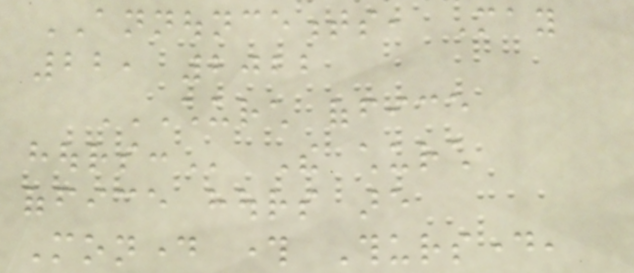ANNOUNCEMENTS, May
22, 2022
CHURCH OFFICE
HOURS: The church
office hours are
Monday through Thursday,
